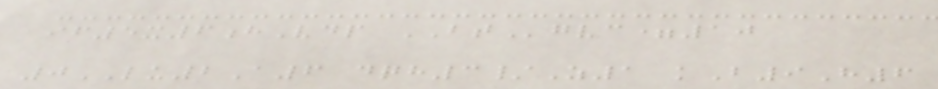if5x6hVdp BTgvc=10
0LU2A6 dqh3/Z1 kB9H6
